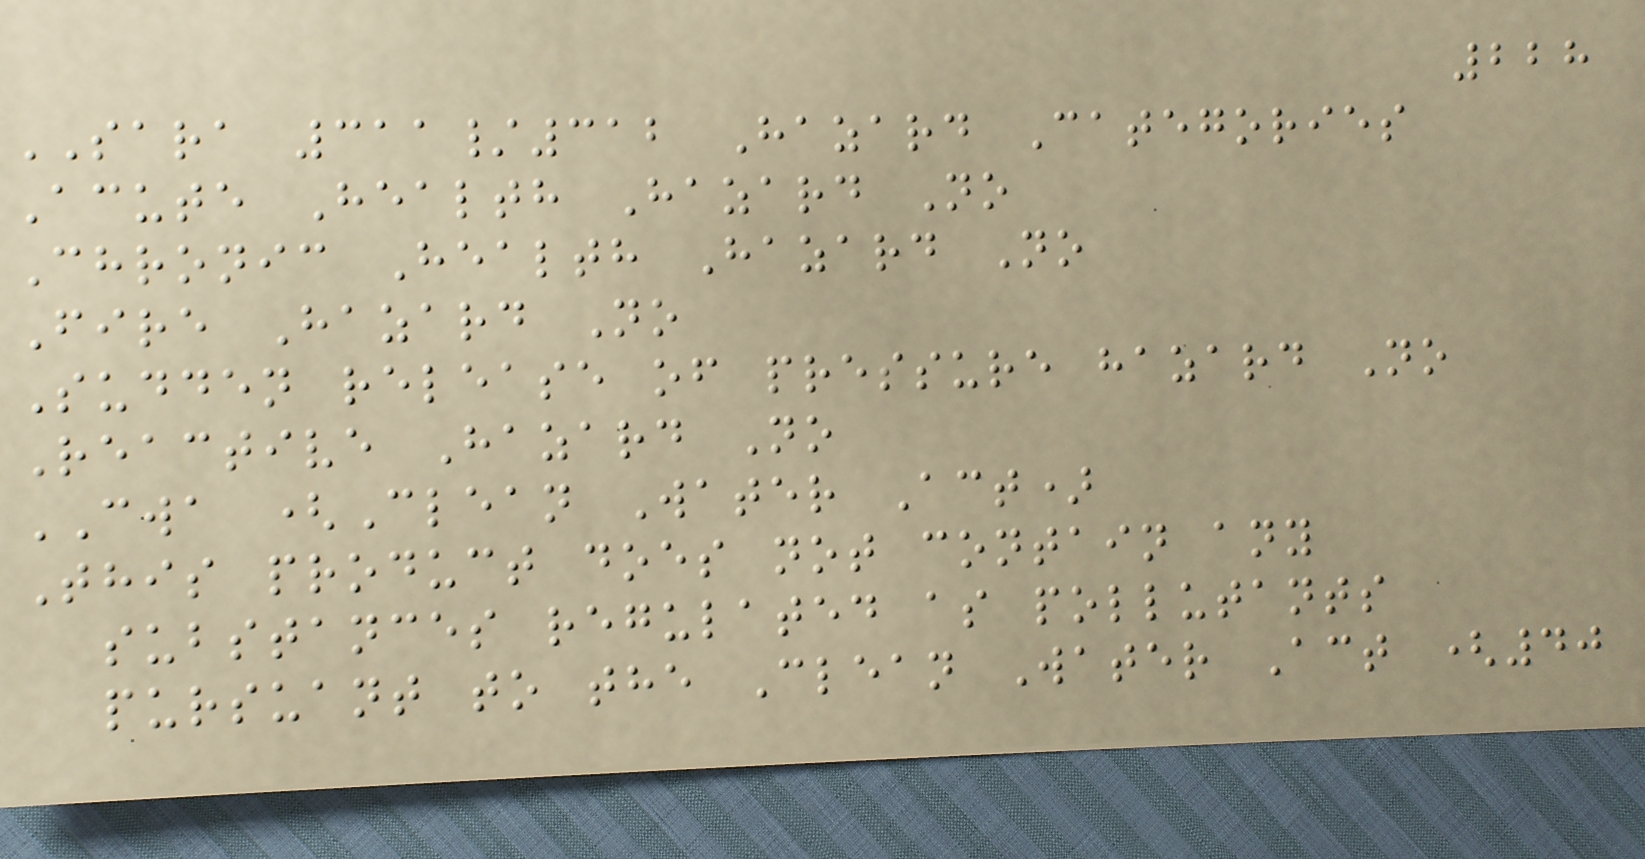228
SARA 311/312 Hazard Categories
Acute Health Hazard No
Chronic Health Hazard No
Fire Hazard No
Sudden release of pressure hazard No
Reactive Hazard No
CWA (Clean Water Act)
This product does not contain any
substances regulated as pollutants
pursuant to the Clean Water Act (40
